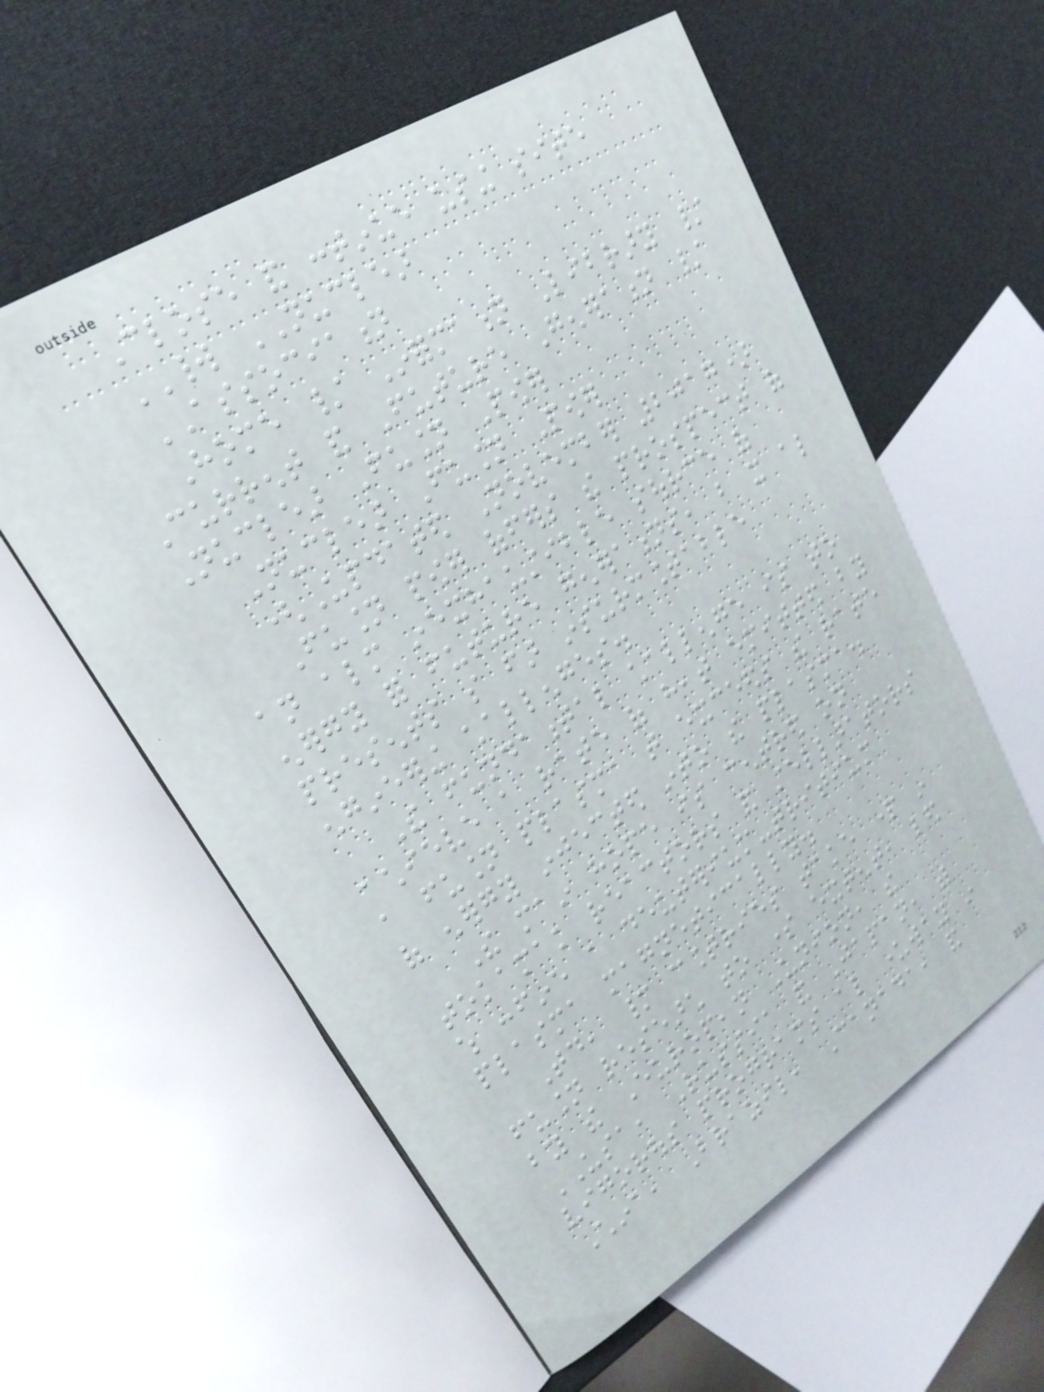Close and continue using site
WORLD NUCLEAR
ASSOCIATION
Home / Information Library /
Current and Future Generation /
Nuclear Fusion Power
Nuclear Fusion Power
(Updated November 2017)
Fusion power offers the prospect of
an almost inexhaustible source of
energy for future generations, but it also
presents so far insurmountable
engineering challenges.
The fundamental challenge is to
achieve a rate of heat emitted by
a fusion plasma that exceeds the rate
of energy injected into the plasma.
The main hope is centred on
tokamak reactors and stellarators
which confine a deuterium-tritium
plasma magnetically.
Today, many countries take part in
fusion research to some extent, led
by the European Union, the
USA, Russia and Japan, with
vigorous programs also underway in
China, Brazil, Canada, and
